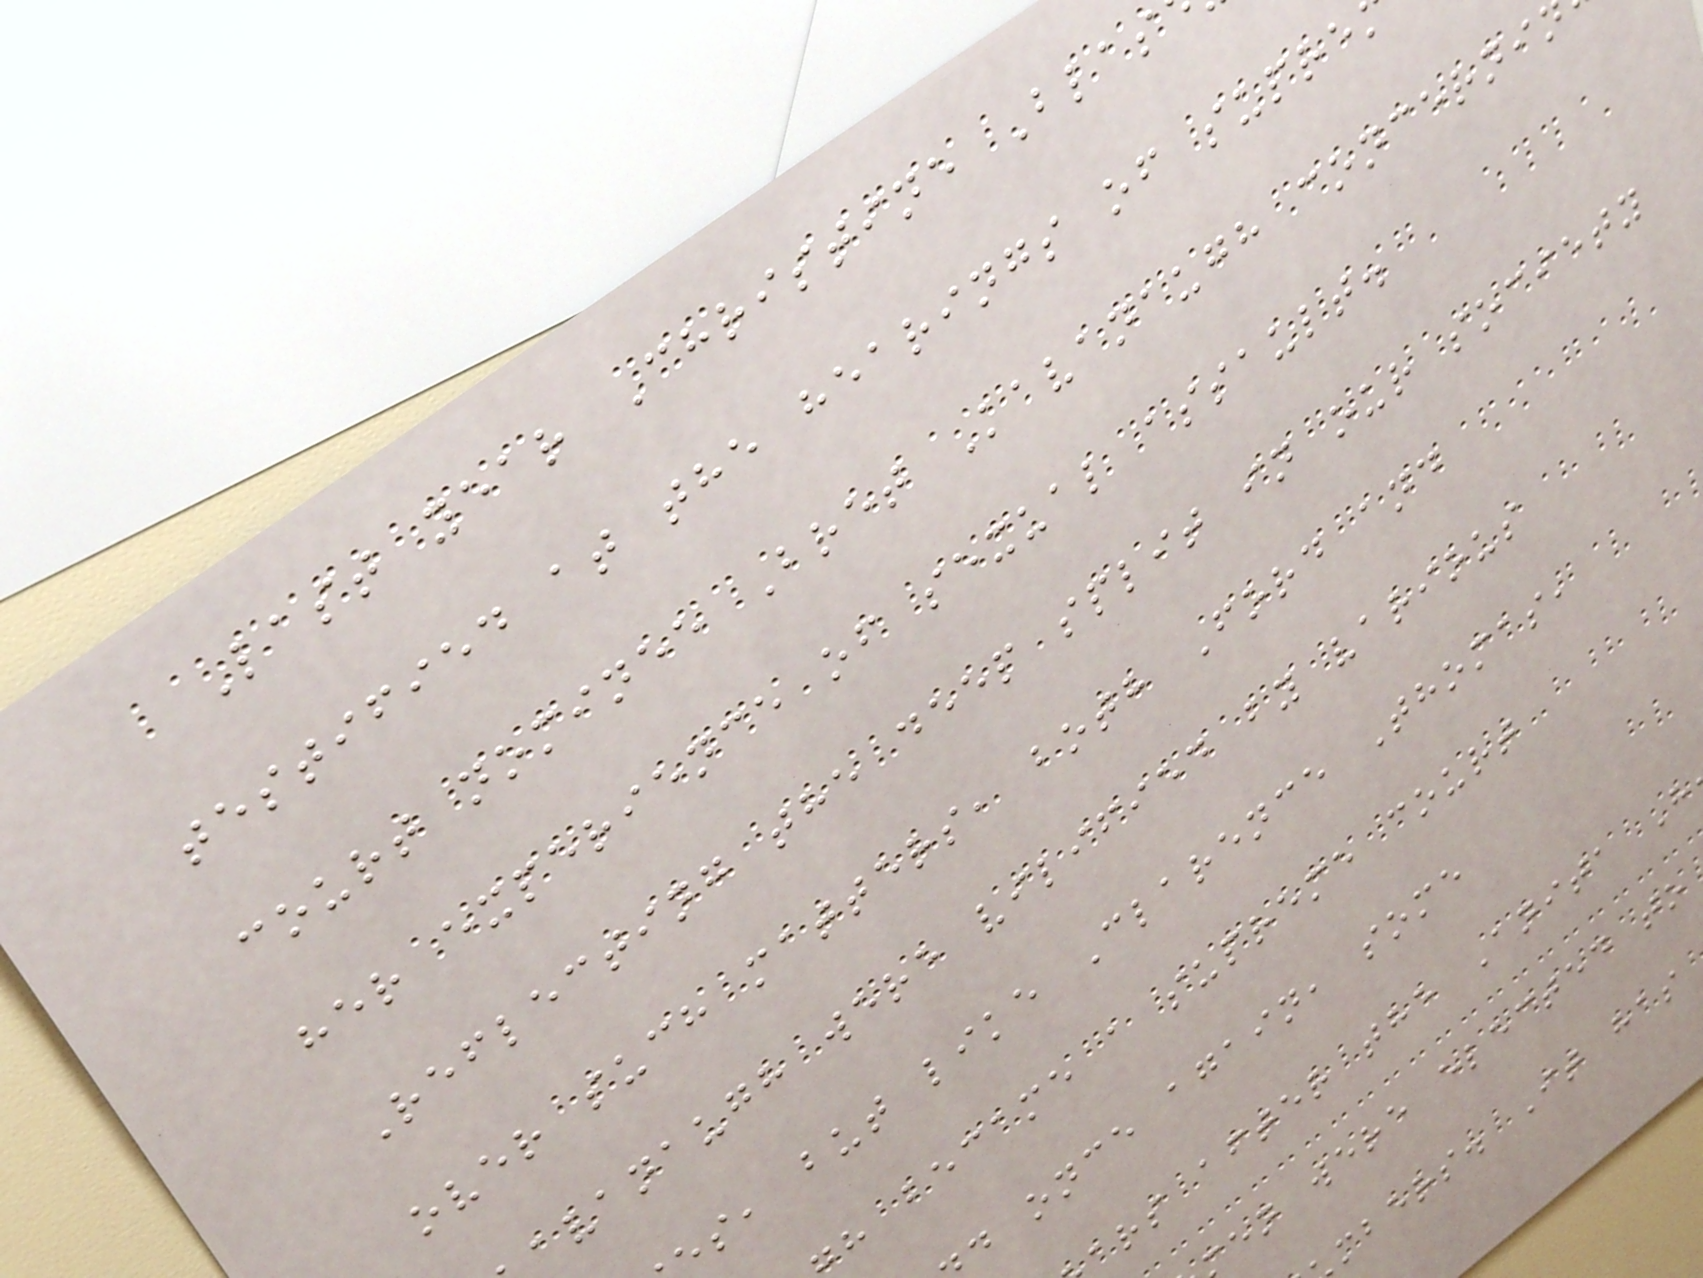Last year Christine Blas
testified at the hearings of supre
court nominee Bret Kavanaugh concerni
her experience of sexual assault.
Reflecting the deep split in our society
over such matters, both Ford and
avanaugh were vilified by various
es, but like Clarence Thomas,
h became a supreme court
d once again, some
ars after the Anita H
en were elected to
mbers. It has
